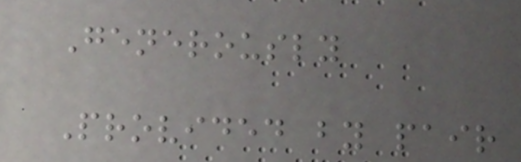Generously
Provided by pair
